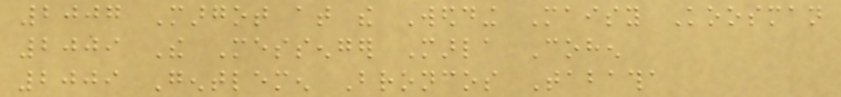2007 Margot at the Wedding Maisy Koosman
2009 The Messenger Marla Cohen
2009 Gentlemen Broncos Tabatha
